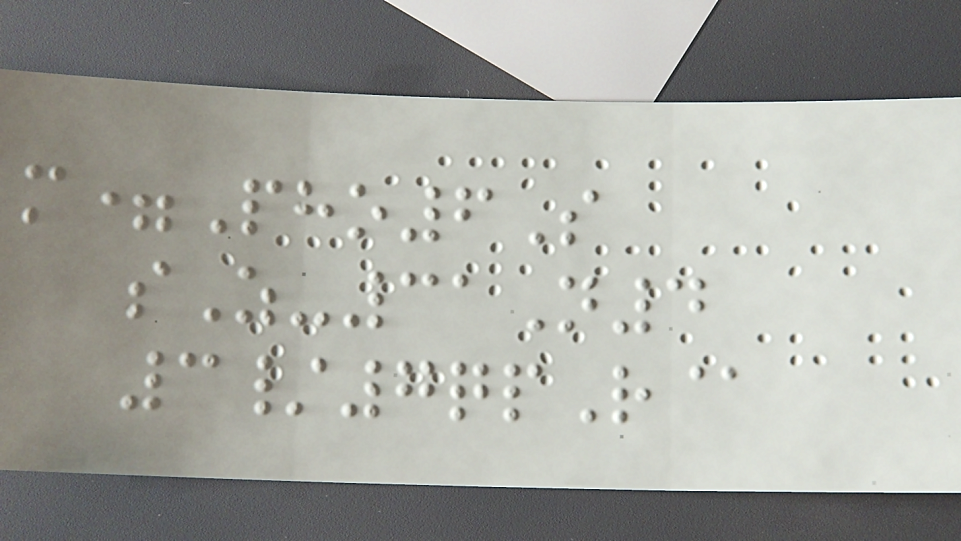m=Pho6S
sZ-31N4
3/7qpR@
